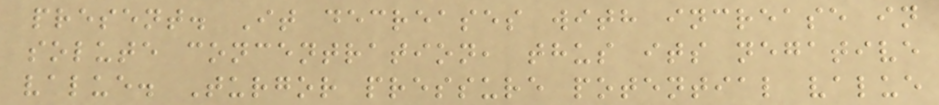present. It decreases with increase in
solute concentration, thus its negative
value. Turgor pressure potential value
